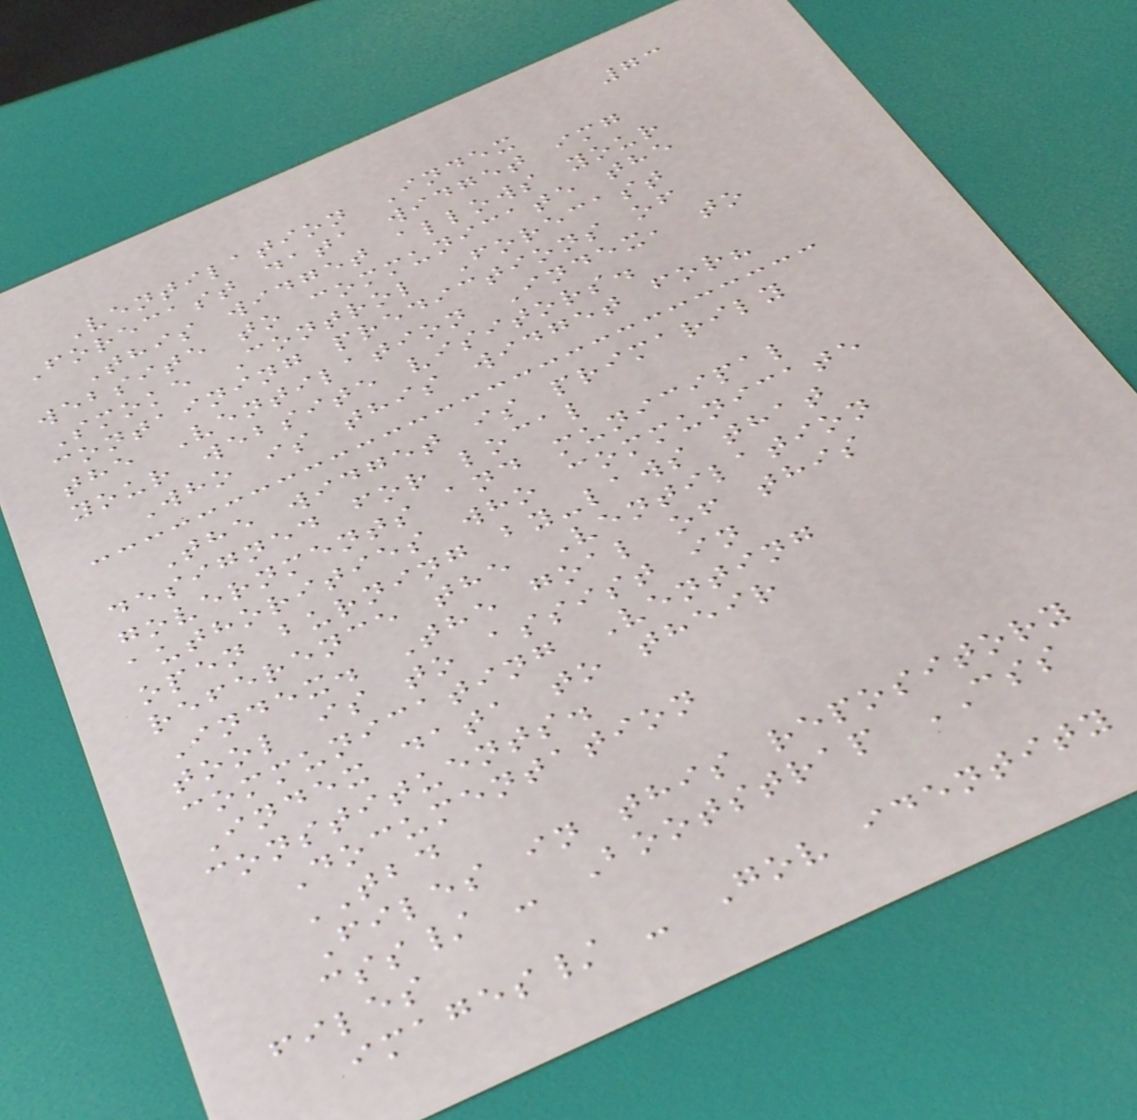73
Ventilation Index
Forecast data widget img
This widget allows your
website to communicate the
Smoke Control Forecast
containing predictions of
the Ventilation Index, to
your website visitors.
Who is this widget for?
The widget is primarily
designed for local
governments and municipal
authorities who communicate
open burning by-laws that
reference the Ventilation
Index. The goal of this
tool is to assist in
communicating Venting
Index data to their
constituents.
Documentation
TBD
Files in this repository
css/ - Bootstrap CSS
files
images/ - Gov identity
